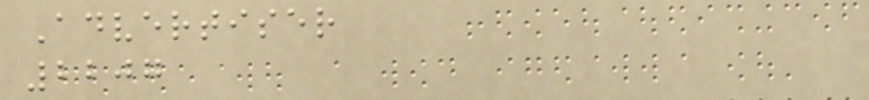Advertiser
2207
